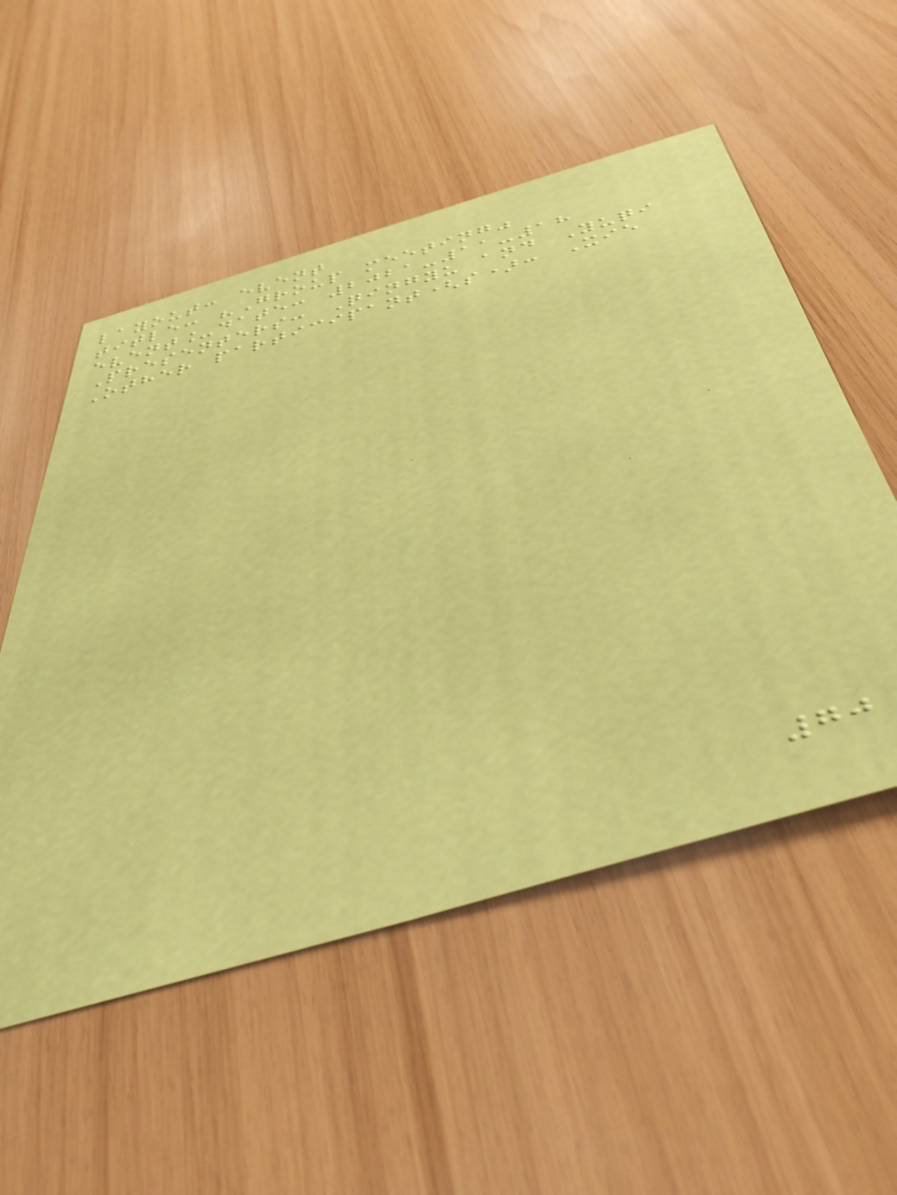layout: event
title: "Group meeting"
event_date: 2021-11-18
Presenters: Qingyu and Yuqi
Other participant(s): Xie
70
